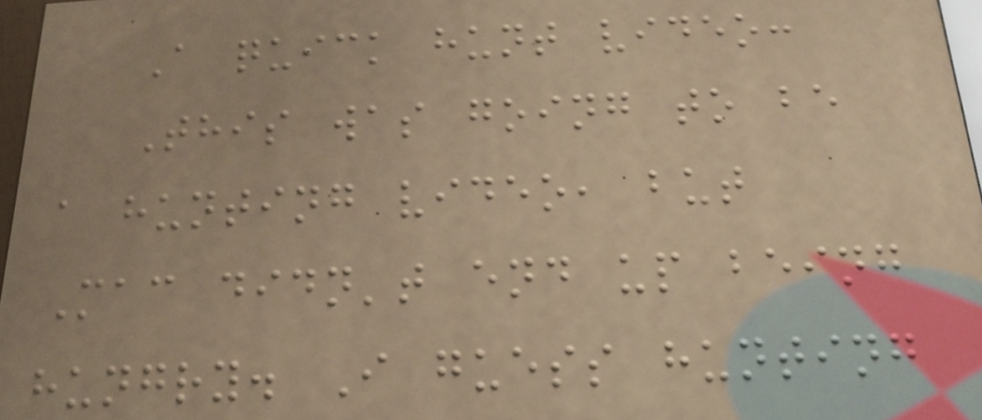A quick hunt video:
This was going to be
a hunting video, but
Mac didn't end up being
hungry. I guess hunting
